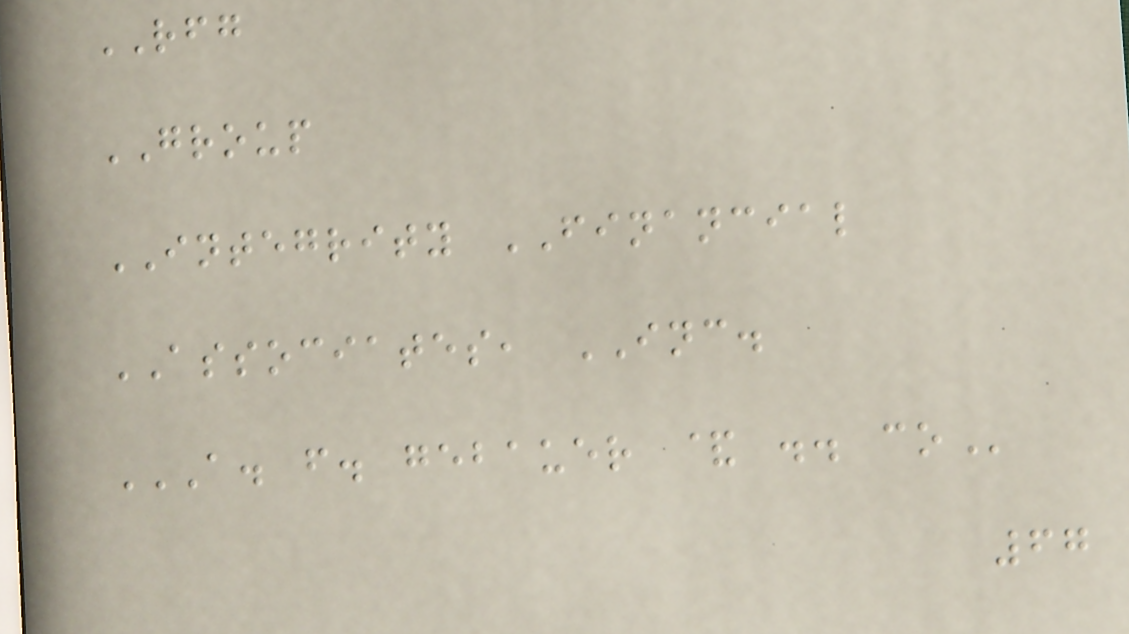RFG
GROUP
INTEGRITY FINANCIAL
ASSOCIATES, INC.
A. F. GEBAUER & .. CO
67
